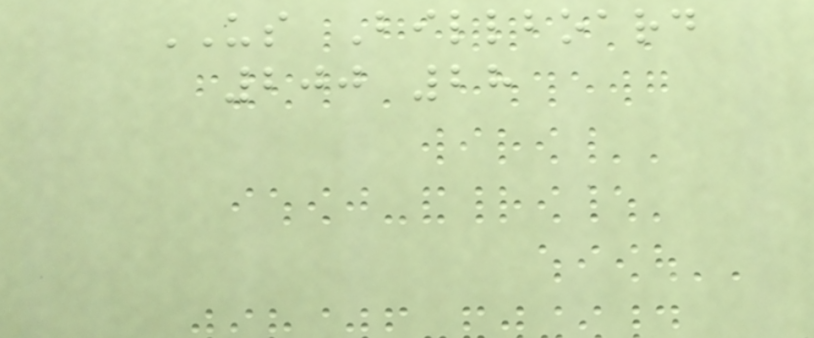US Billboard
200 28
